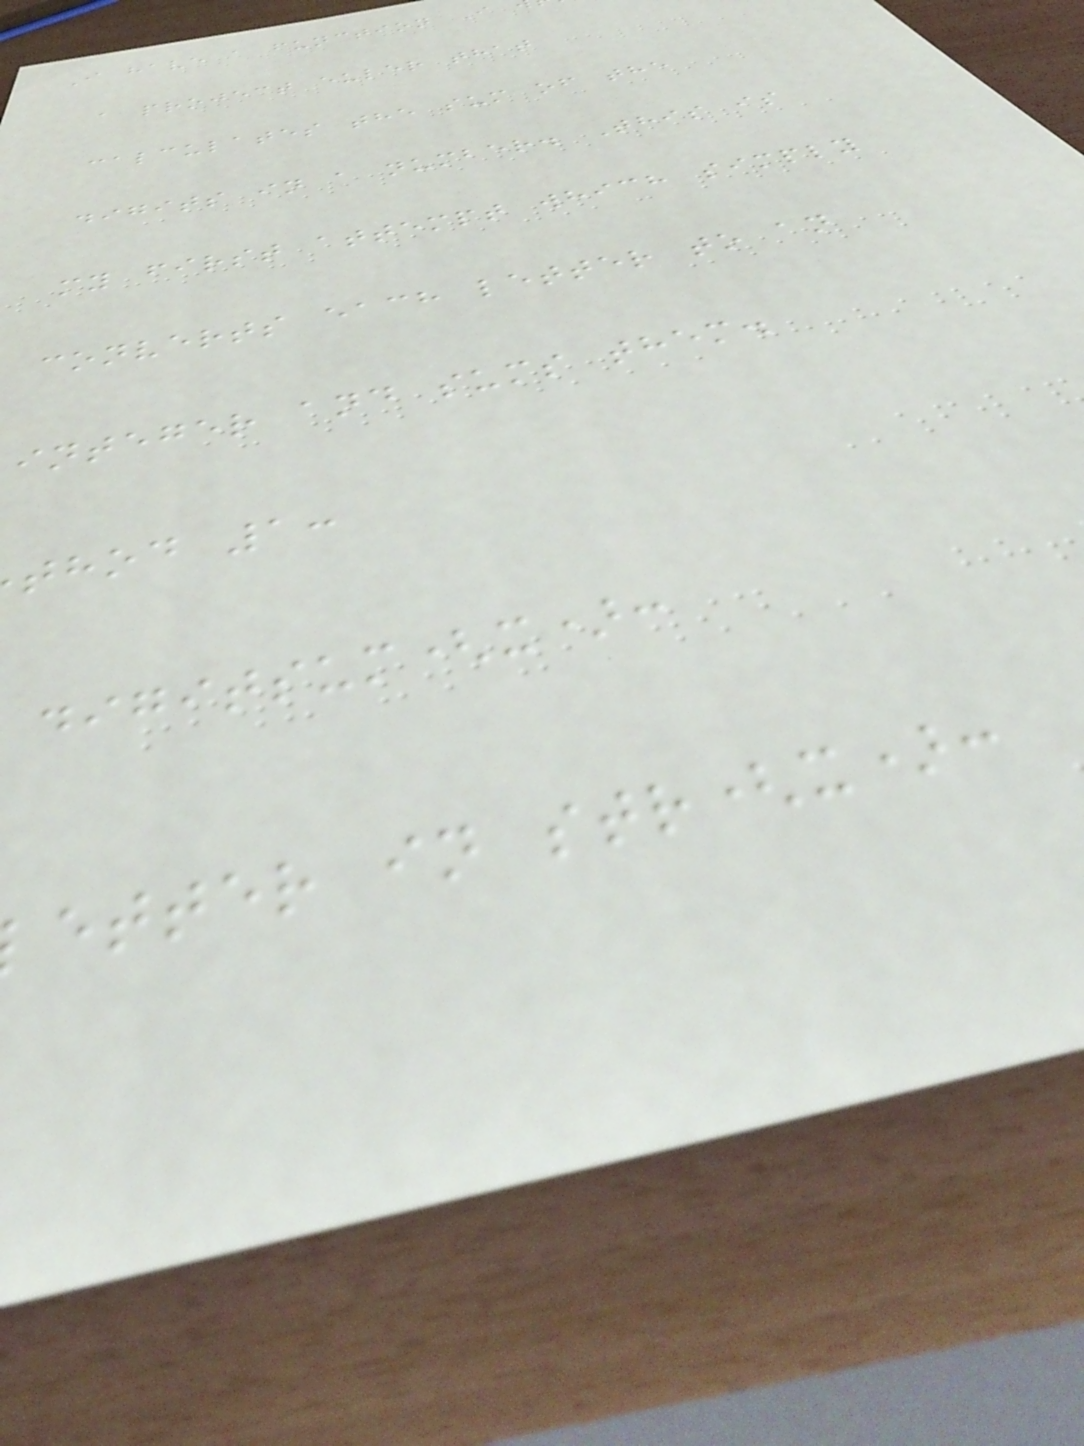I have a function I
a project euler that
calculates the sum of the
digits in a number. This is
my first attempt which simply
converts each letter to an
integer and sums them.
thod 1:
digitsum(x):
etter in str(x):
